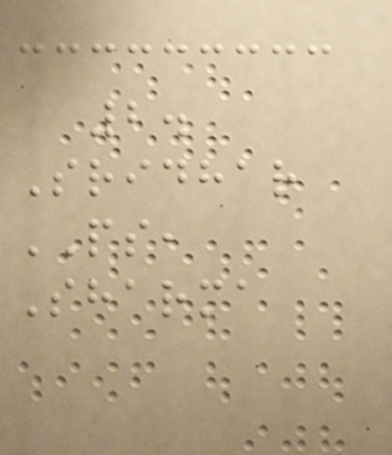2.
Sridhar
PS,
Sharma
